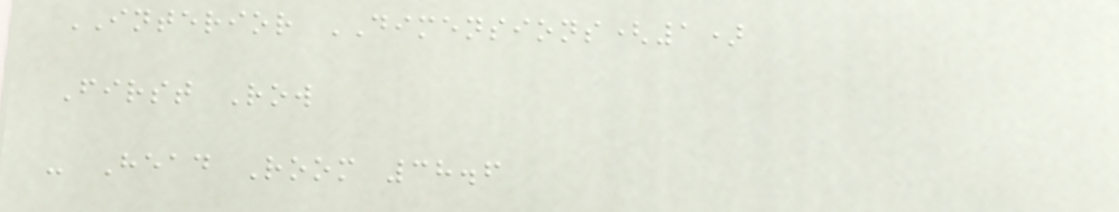INTERIOR DIMENSIONS(1)
First Row
- Head Room 38.6
